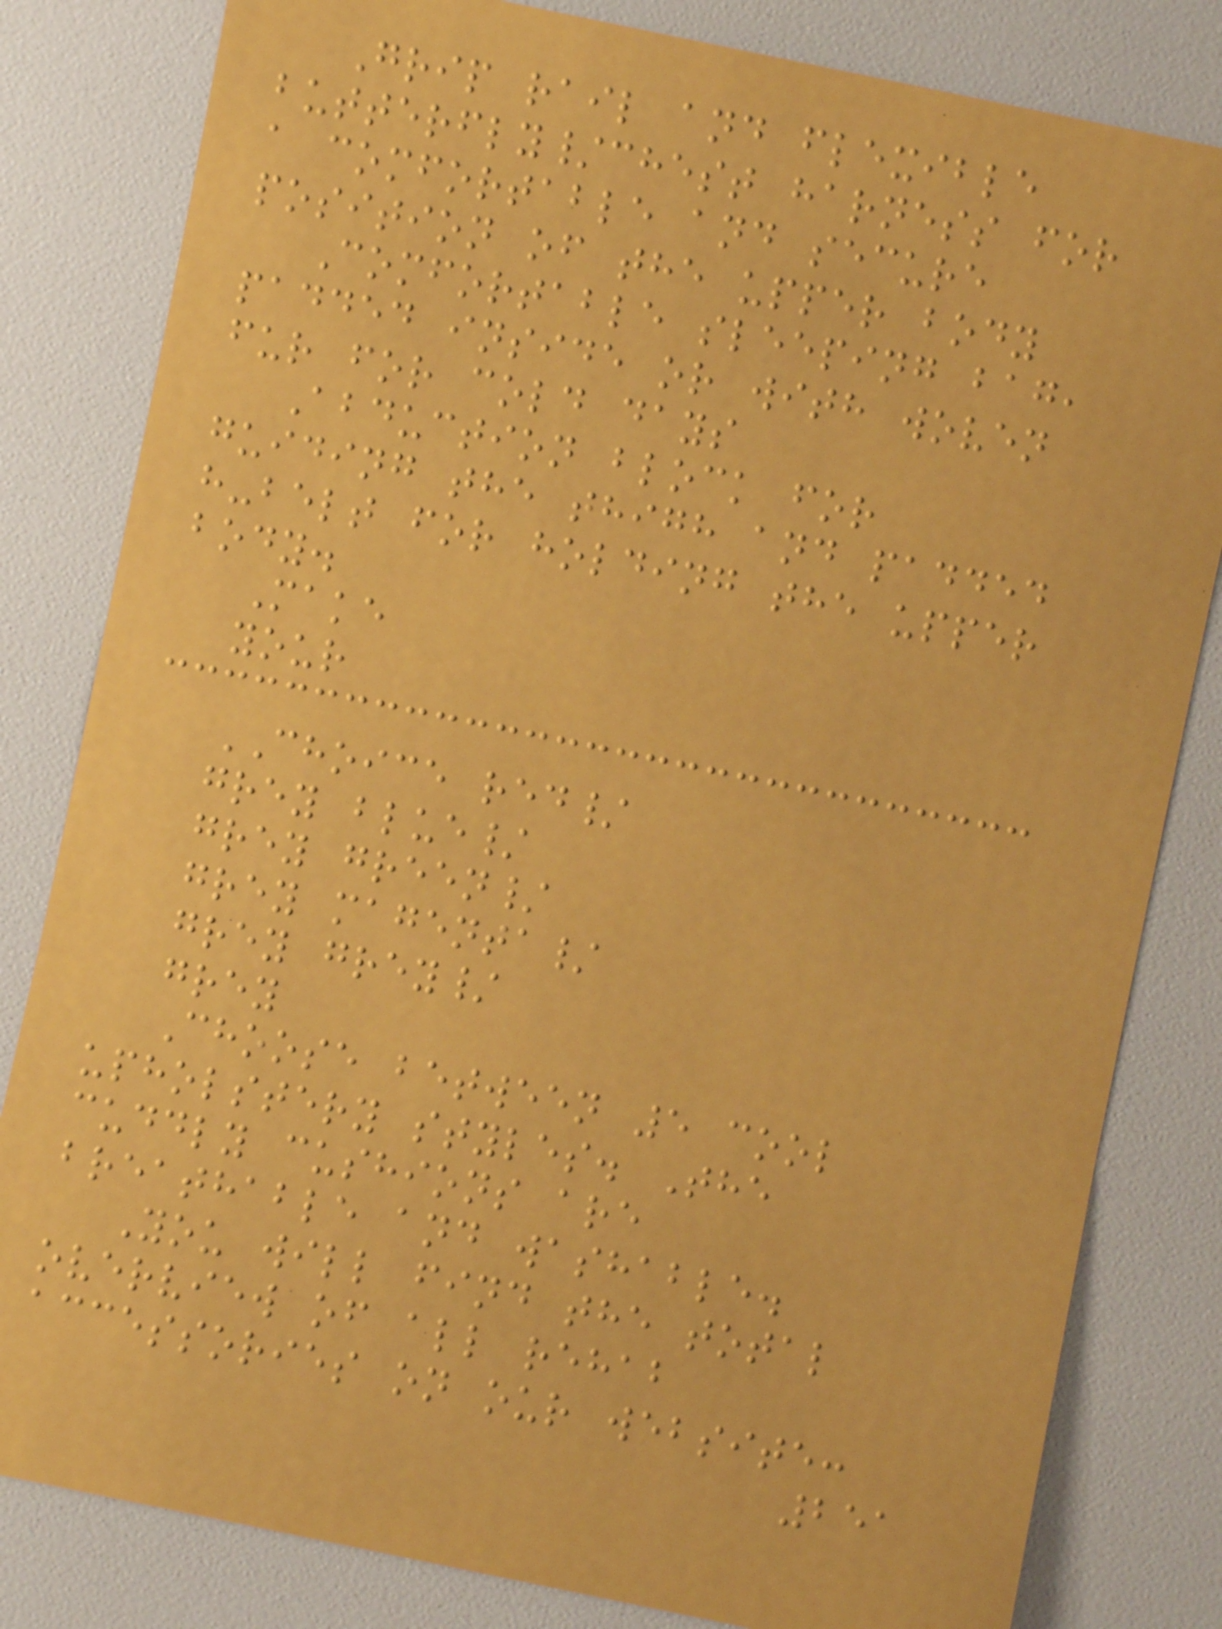Grip rail and flexible
butterfly/chest harness for
a comfortable and secure
position of the upper body
Comfortable sleeping bag,
padded inside or with woven
fur for cold days
Abduction block for
guiding the thigh and padded
h-belt for holding the upper
body.
Make
your
CHOICE red/
grey blue/
grey green/
grey magenta/
grey grey/
grey
Choose between 5 cool
upholstery styles. The
cuddly cushions are
breathable and washable.
You will find the total
overview of all rehab
accessories on our website:
251
